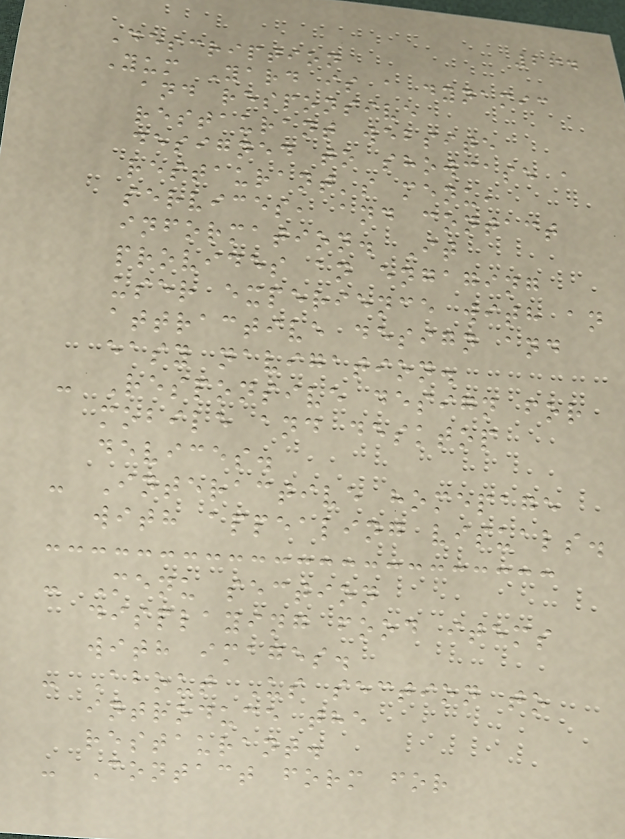264
Description
Yum Yard is a dynamic
and responsive
restaurant website
designed to showcase a
restaurant's menu,
services, and contact
information. It
provides an engaging
user experience with an
attractive design and
easy navigation.
- Responsive design for
mobile and desktop
devices.
- Interactive homepage
with appealing visuals.
- Menu section
displaying food items
with images.
- About Us section to
introduce the
restaurant.
- Contact form for
